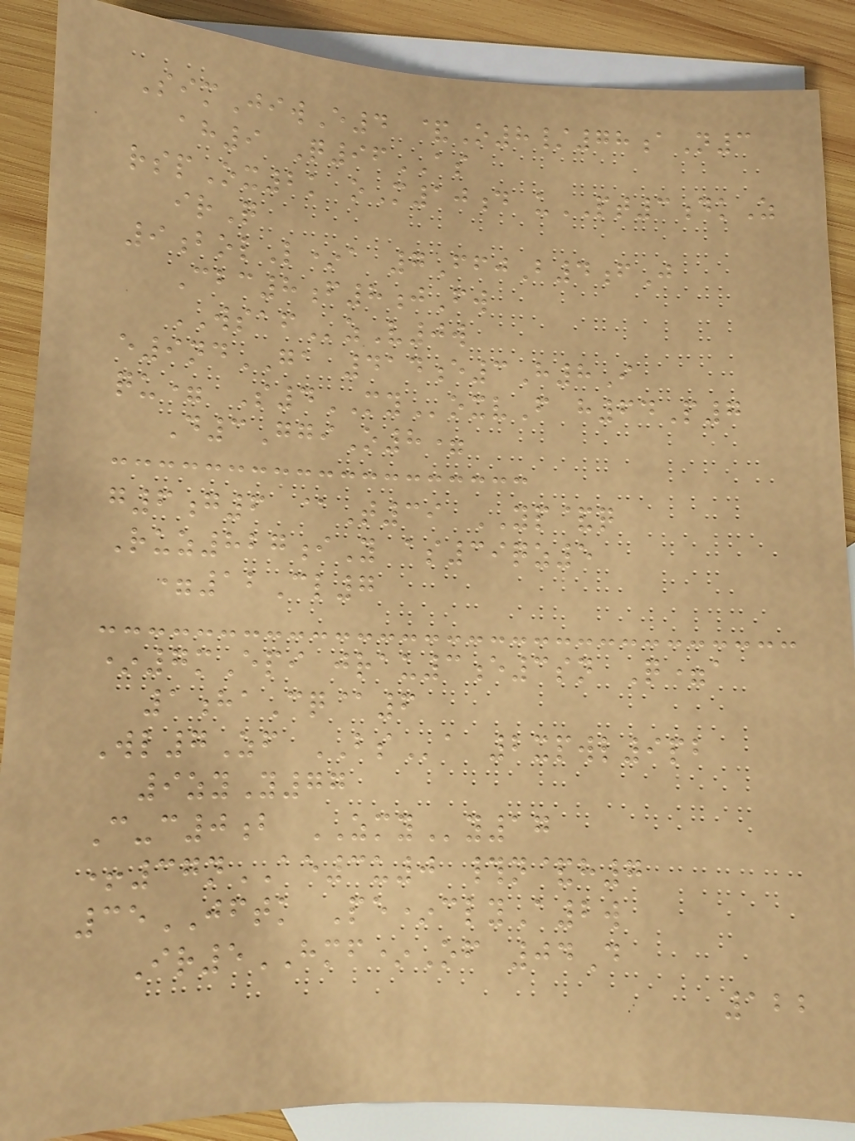SimJiwE4 &O8/78aN3
ah9 Q96AS
rspOx2k oM10d uPT3dkZ
irQ
9bolL*a 7FfjB4fJ
Cbc8f8jFw
WSAFzV0w
e9ndGA 414e3H8I
qu= S4MYoxvF h64P7
D3GgiO8=
g6g6 @T39 YP&q
Ruz827iY as39qz5
=12Cl7
*7mEpi jrau3e3sn Q=a
1haCq@6
Wl7Zf BSa 2xpwl9pb
9zyY77
C-c0b ZMYy17
+37nAE3u0 #n&h7
35JFTK Pe*clyA2w
Ir5HMF*Of 04D
122
